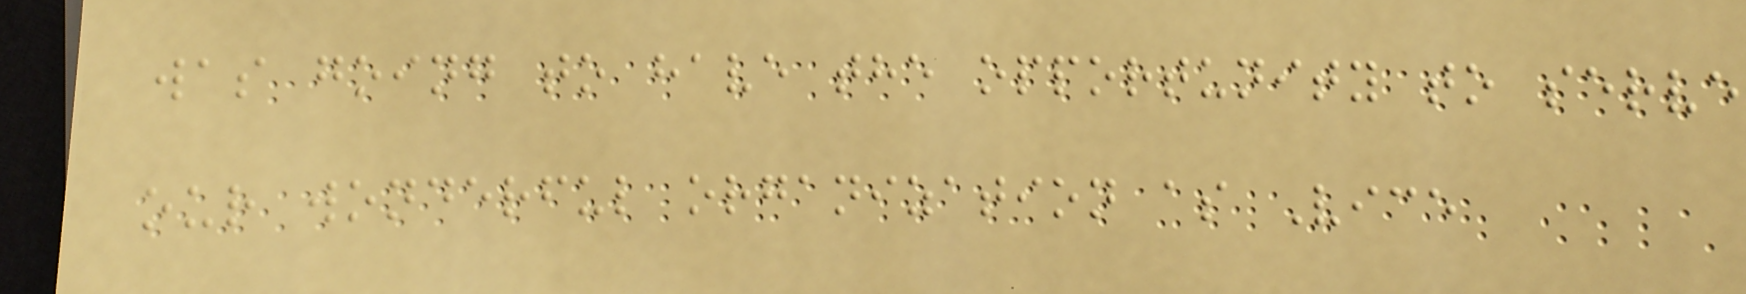was going to have the opportunity to serve
our wonderful organization as Vice
